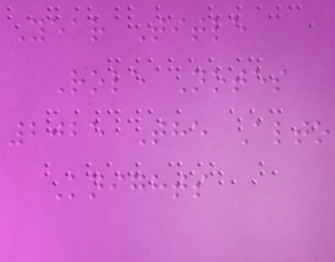Year Title
Role Notes
2025 The Alto
Knights
